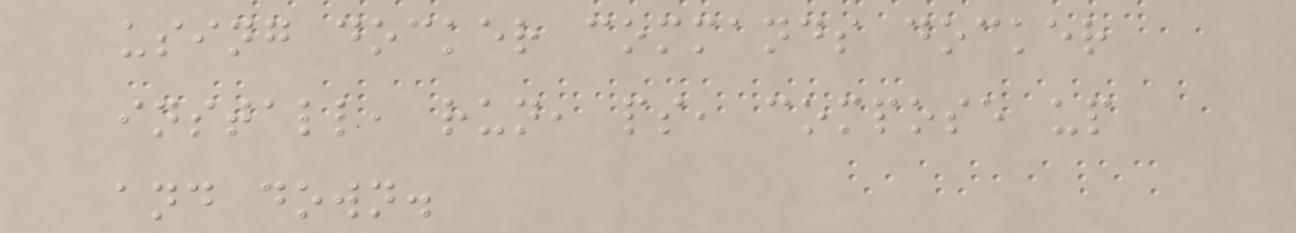using docker commands docker
install, run, ps, compose up
and down.
